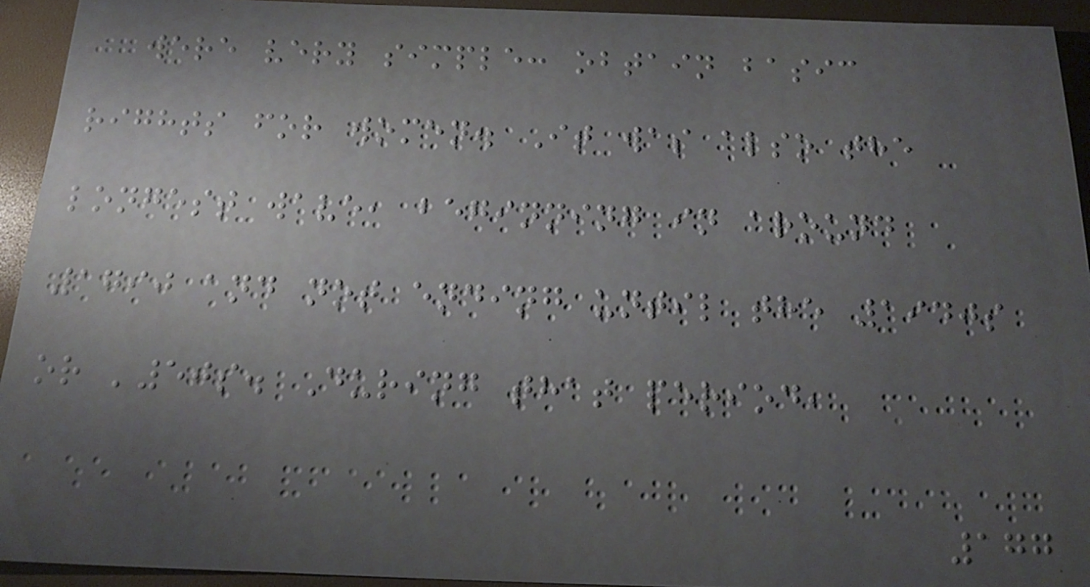were very simple: obtain basic
rights for women. It was also the
longest wave, beginning in around
1790 and not ending until the 1940s
or '50s. During that period,
177
